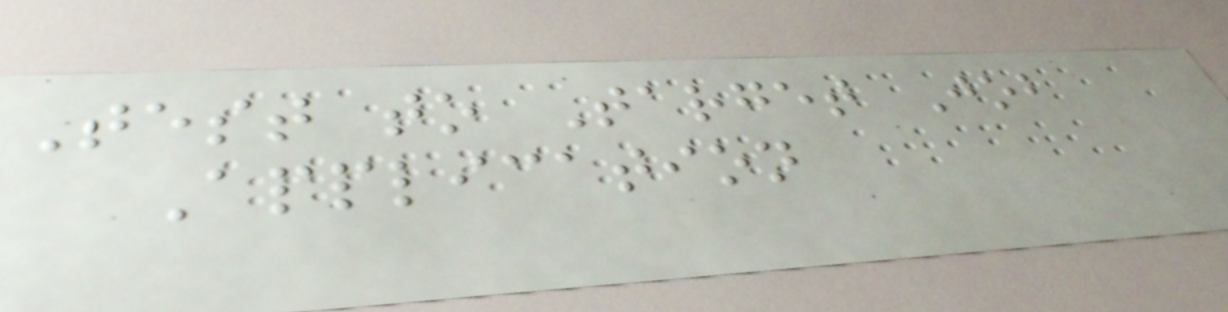Test to Target Job
Application
